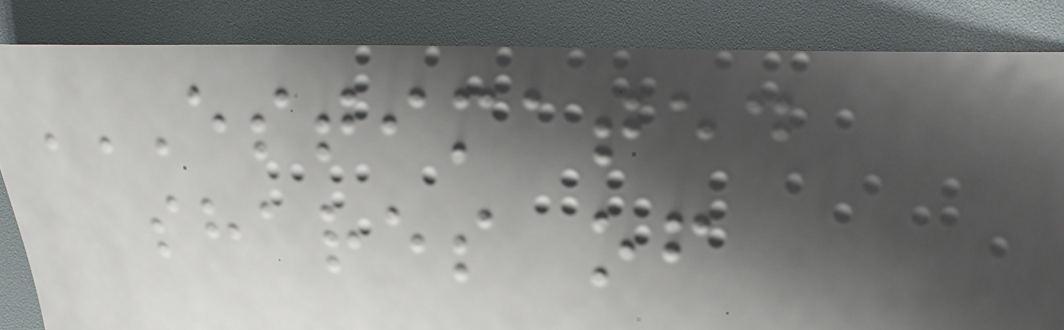ESTIMATED
SHARES OF
